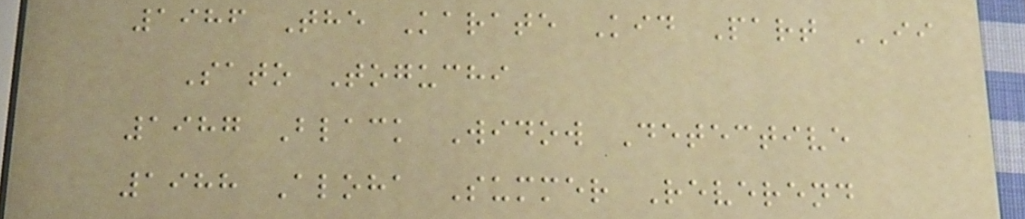1986 The Karate Kid Part II
Sato Toguchi
1987 Black Widow Detective
1988 Aloha Summer Reverend
